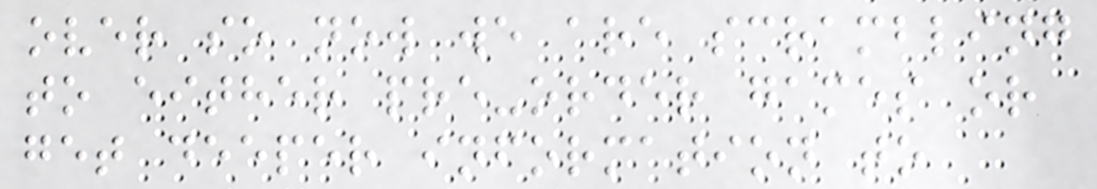over so now we are scrambling
to either pre-order games or
get deeper information to
